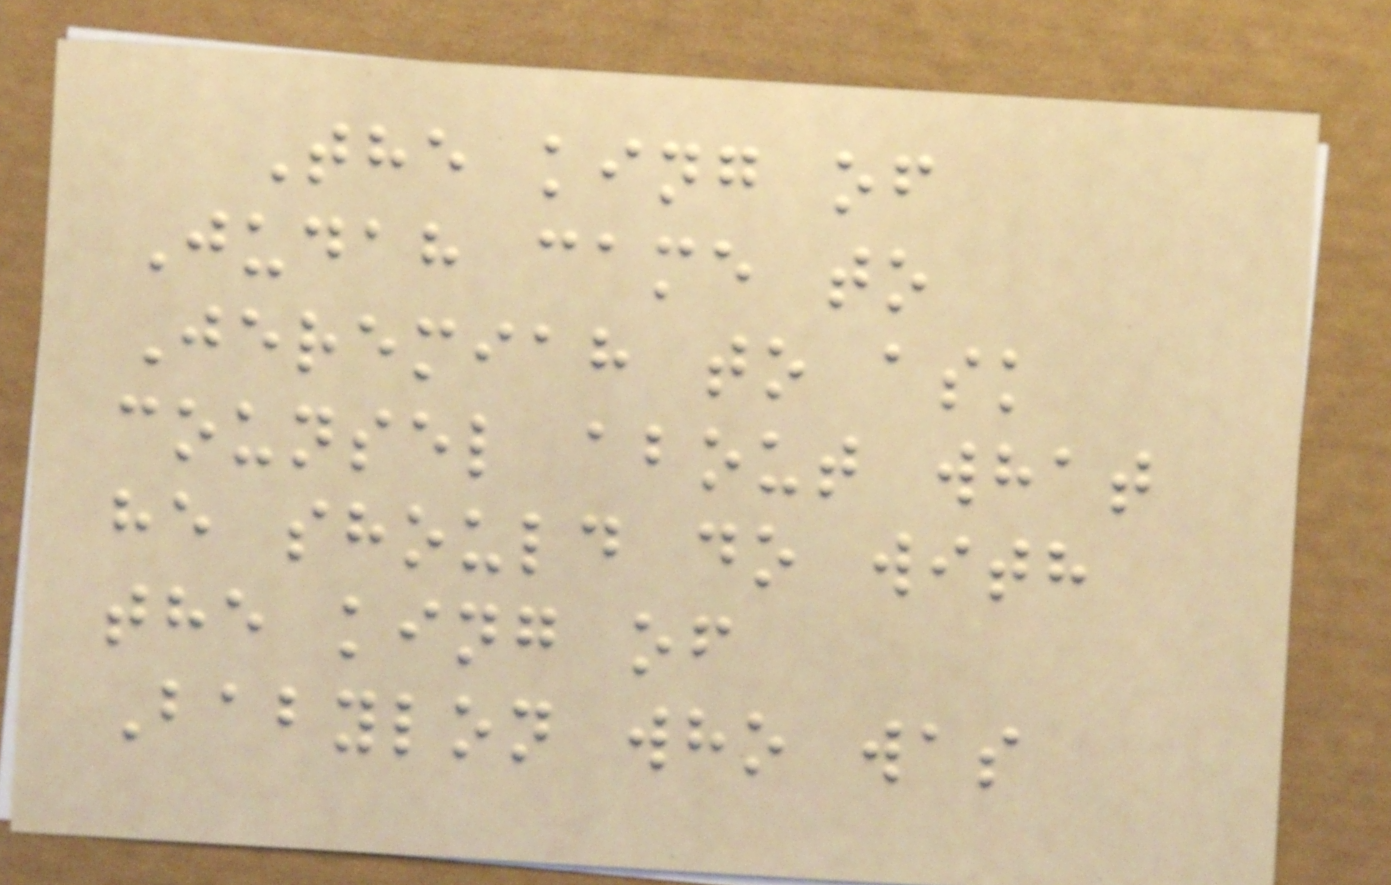The king of
Judah came to
Jeremiah to ask
counsel about what
he should do with
the king of
Babylon who was
